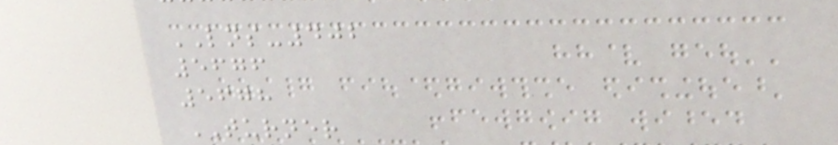LNS-402
5676
5678
TURNER
